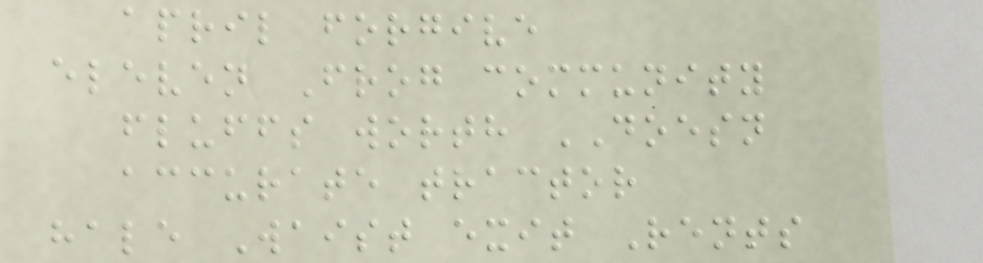april forgive
eleven Frog community
fluffs worth DOESN
accurate tractor
hale Waist exit Rents
